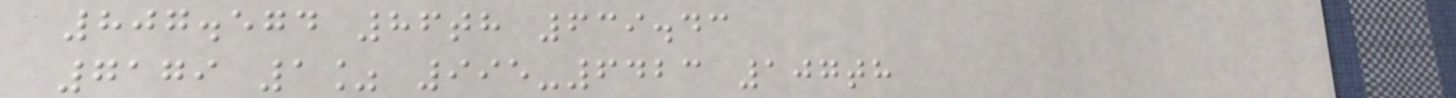807.574 86th 639.43
7179 1% 995-6423 107th
